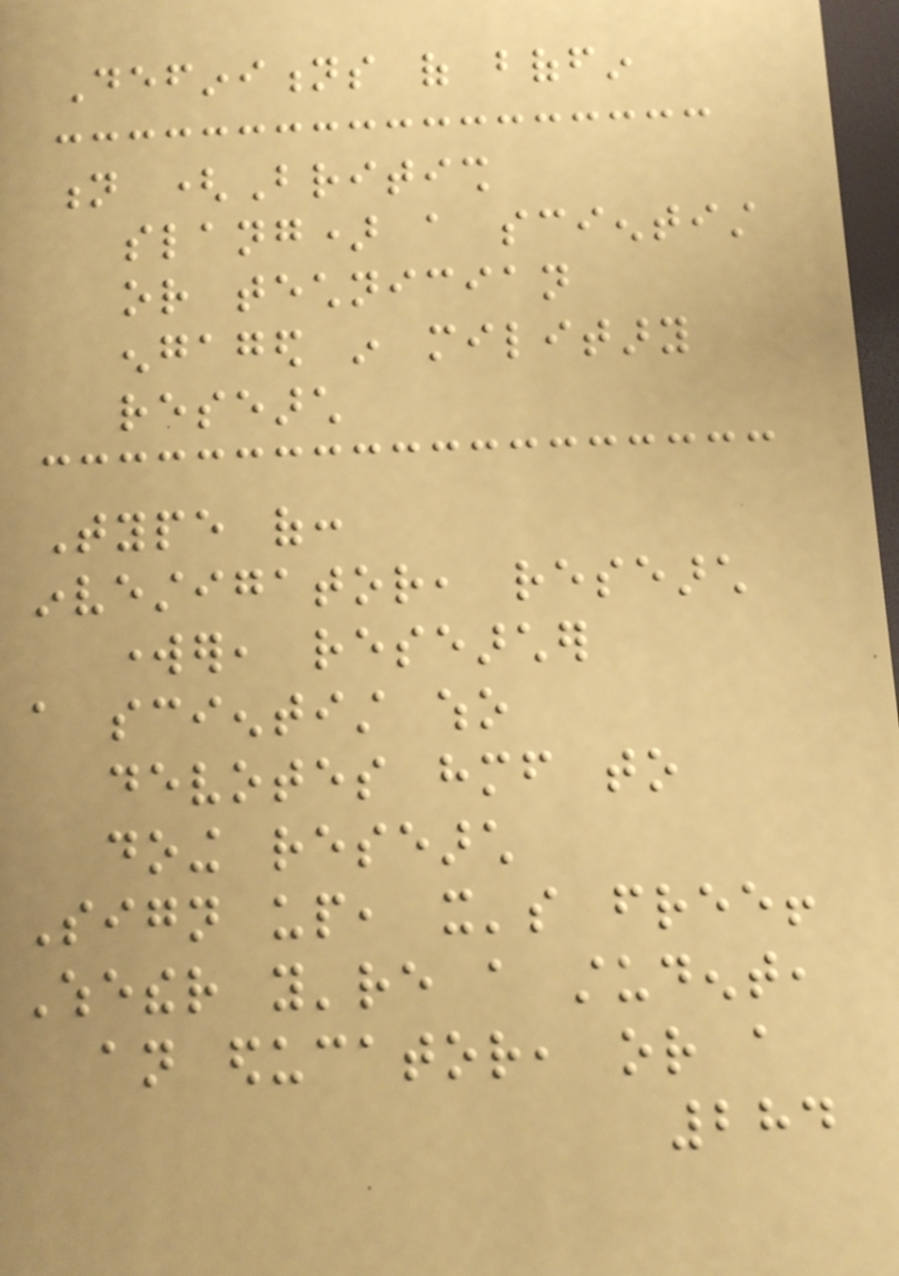Definitions of boffin
n (British
slang) a scientist
or technician
engaged in military
research
Type of:
investigator, research
worker, researcher
a scientist who
devotes himself to
doing research
Sign up, it's free!
Whether you're a student,
an educator, or a
284
